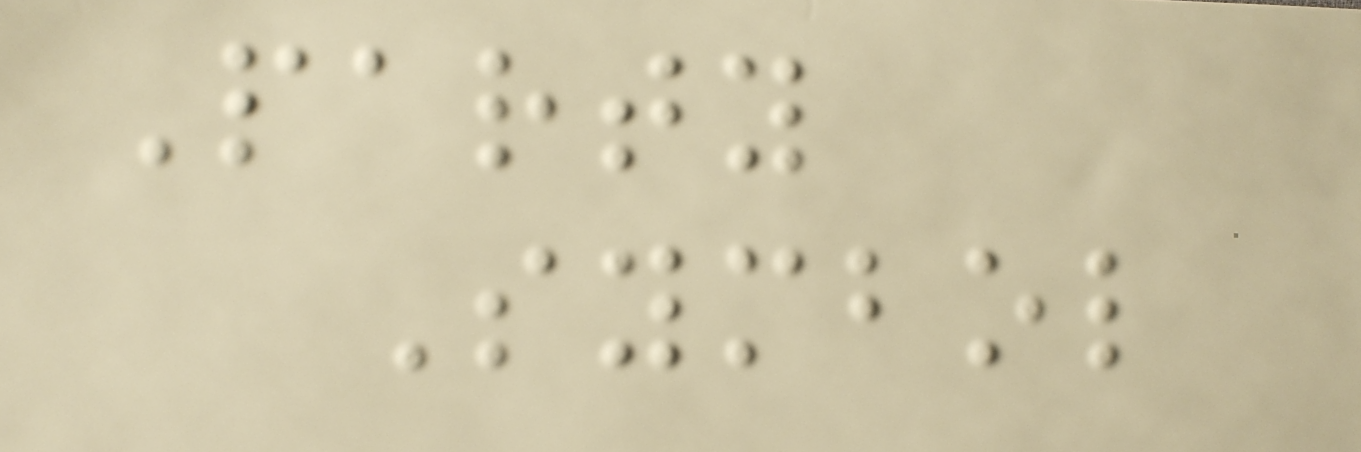Party
Symbol
